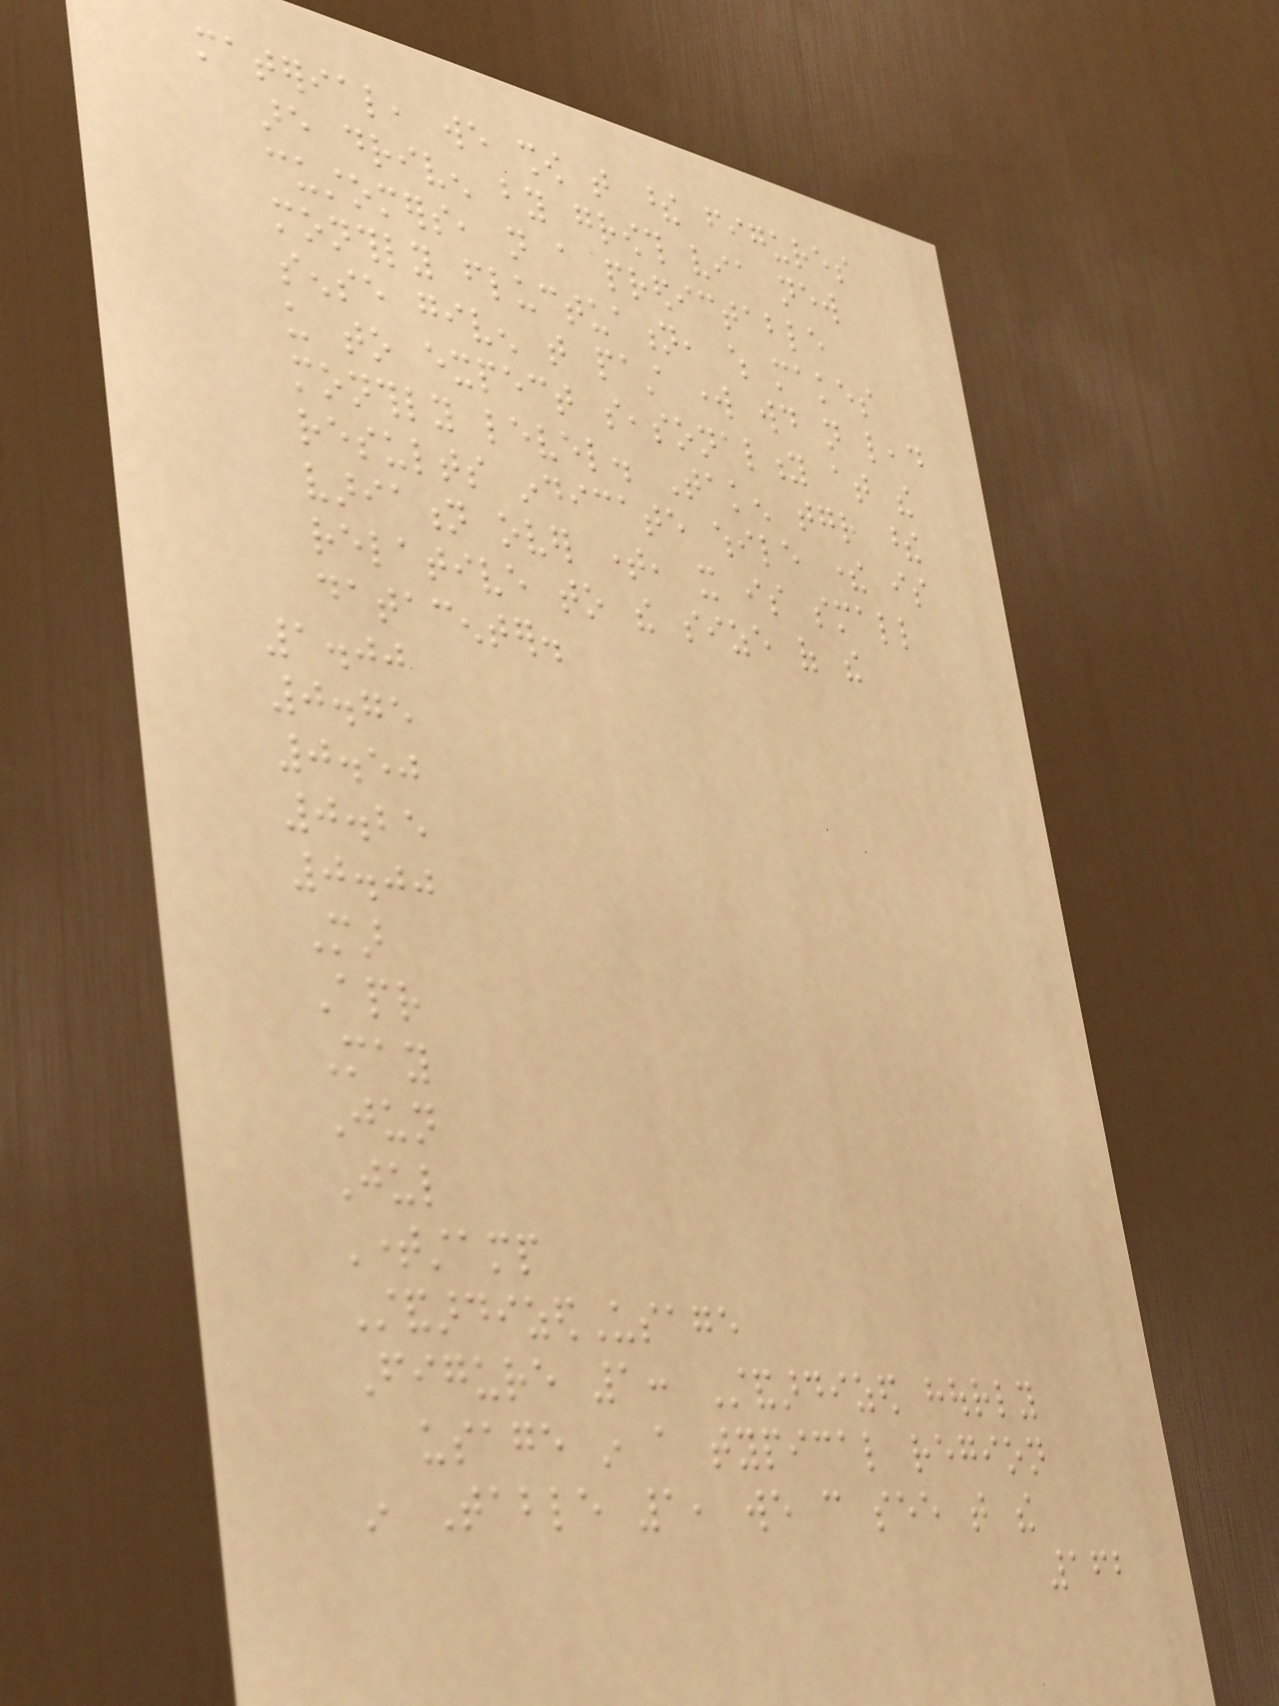material, we show that these figures
are driven by growth via new
customers, not a predictable
monthly fluctuation, which makes
sense given that past work would not lead
us to expect seasonality at the
monthly level. Taken together these
results indicate while there is
variation over time, it is small
relative to the size of the
datacenter.
1.00
0.75
0.50
0.25
0.00
Mar
Apr
May
Jun
Jul
Timestamp
StandardizedUsage
Figure 1: Standardized hourly
usage in a typical region
in Table 1, we can see that the
162
